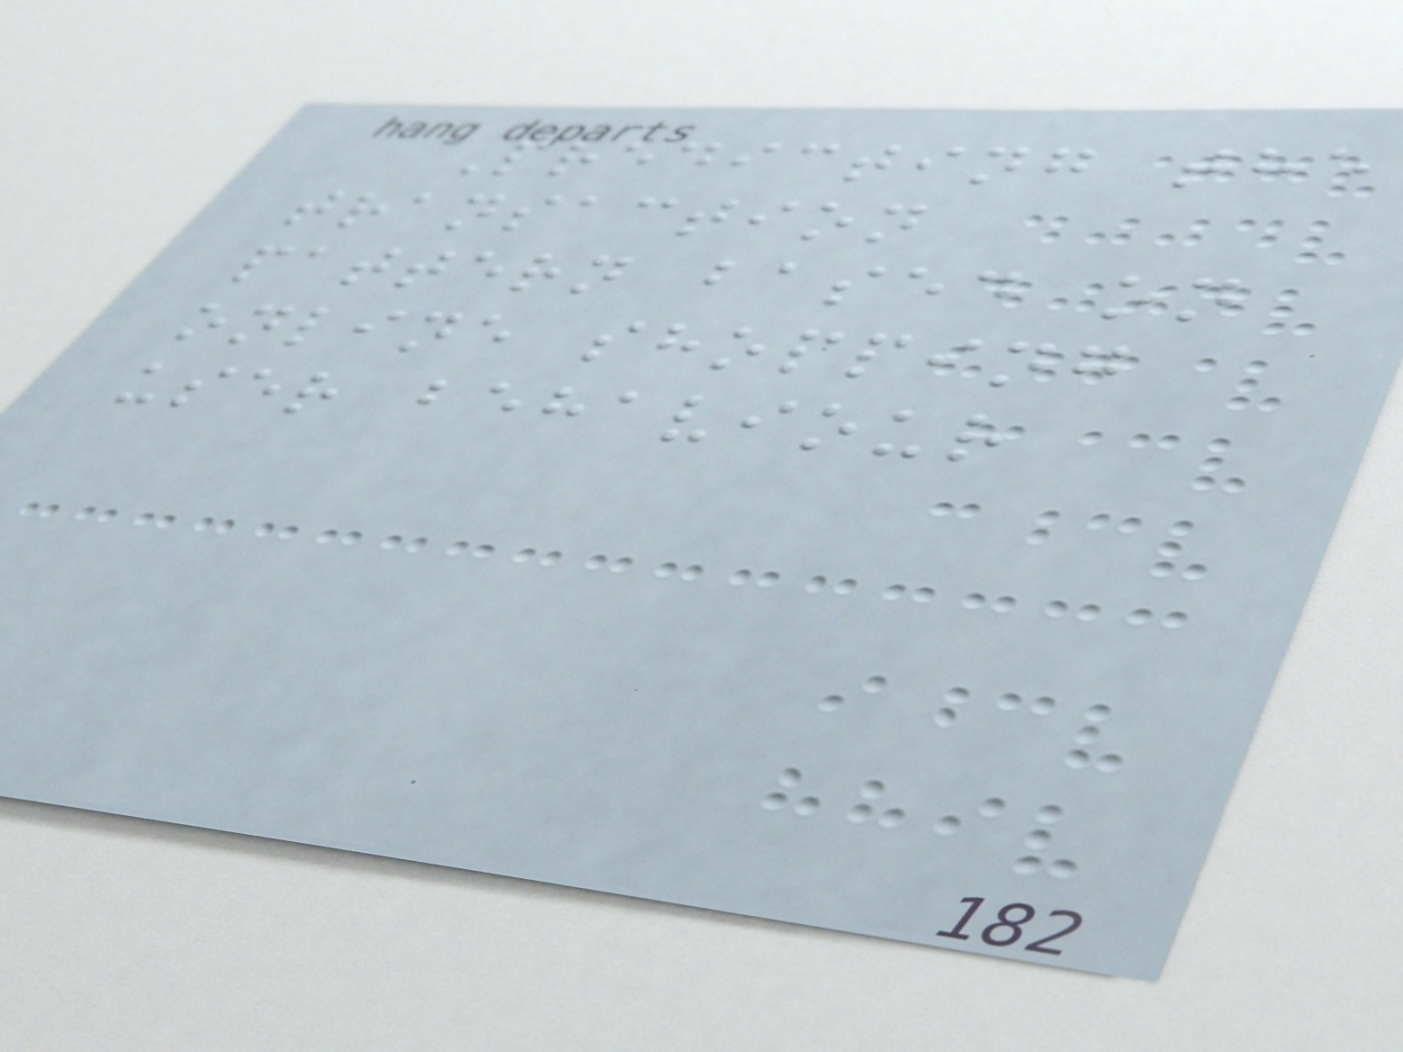Predicting the
transaction
pattern based on
online shopping
user behaviour
